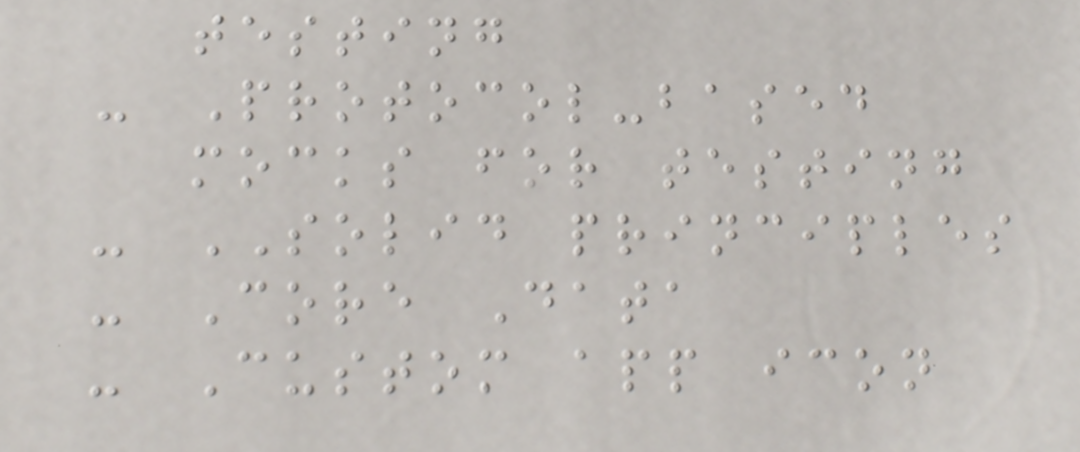testing
- Protocol-based
mocks for testing
- SOLID principles
- Core Data
- Custom app icon
